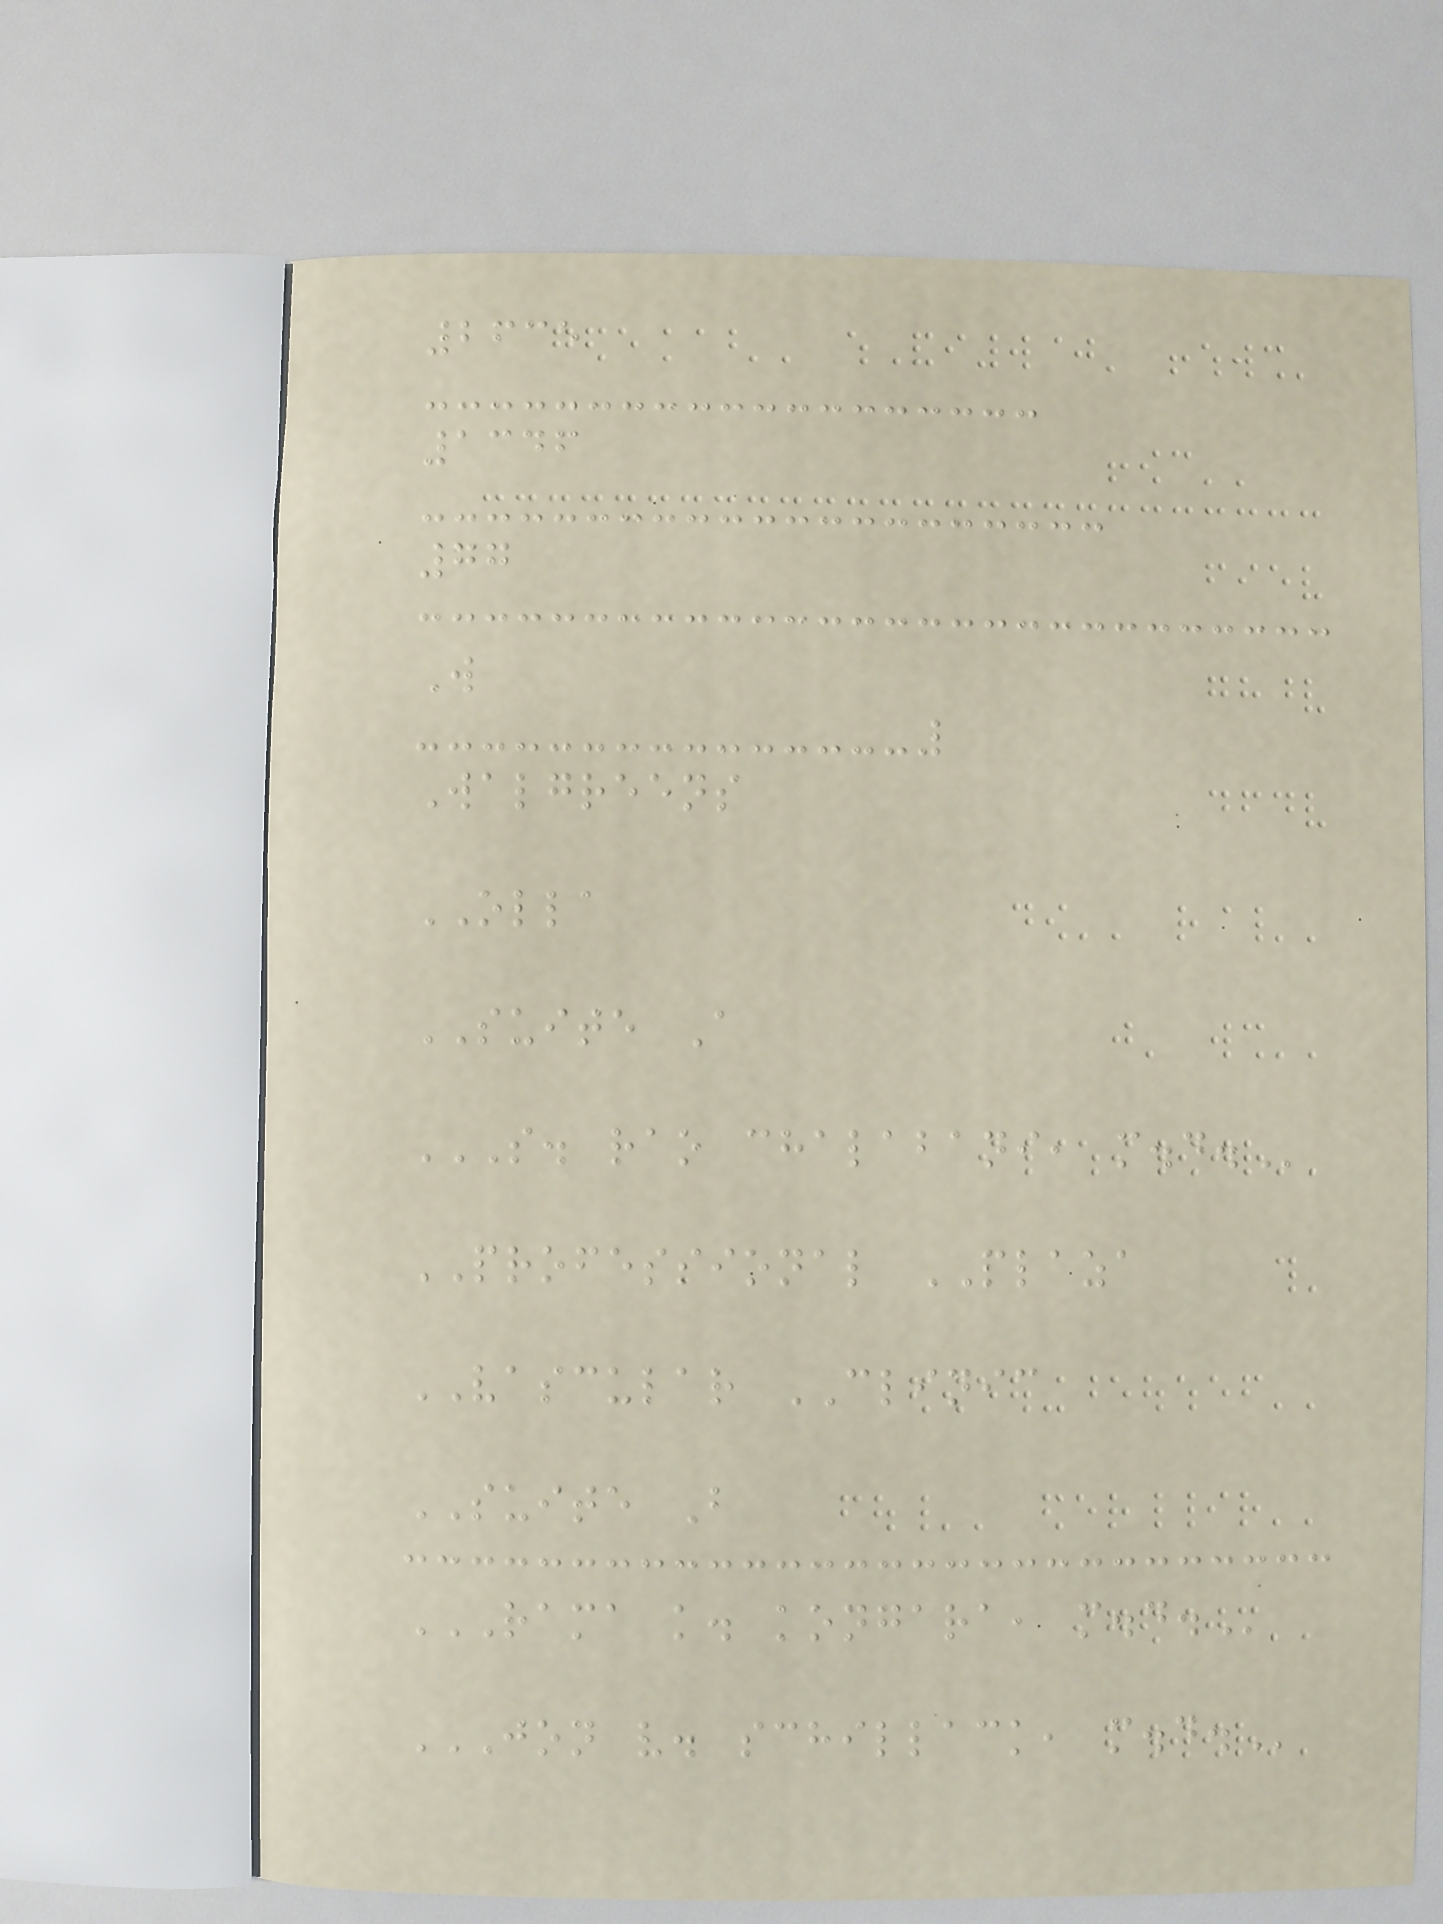2635
1346
77
W
Walgreens
OLLA
SUITE A
S. RAO CHALABANI, M.D.
PROFESSIONAL PLAZA
VASCULAR CLINIC
SUITE B
RAMA K. KONGARA, M.D.
JON V. SCHILLACK, M.D.
